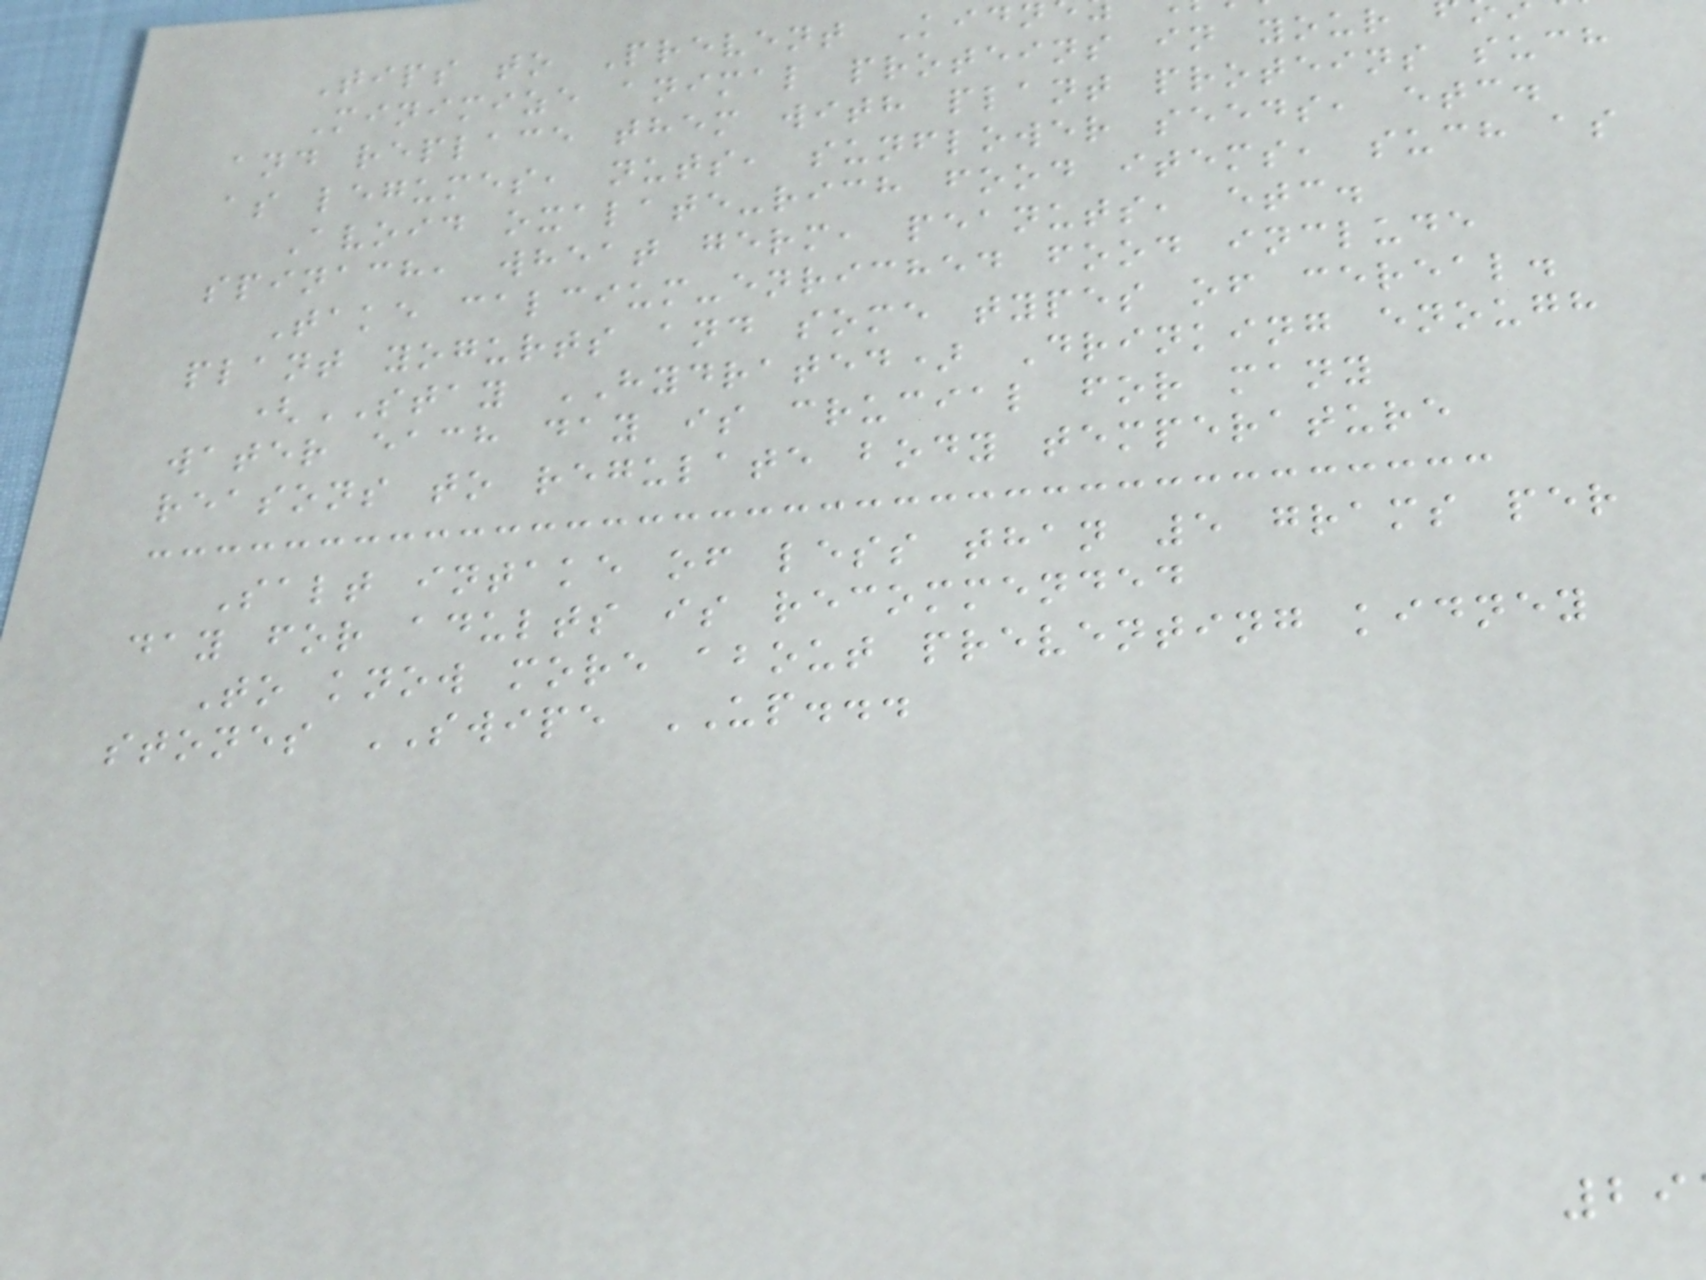Tips to Prevent Kid
Minimize animal proteins in your
and replace them with plant proteins such
as legumes, nuts, sunflower seeds, etc.
Avoid oxalate-rich food items, such as
spinach, wheat germ, peanuts, etc.
Take calcium-enriched food include
plant yogurts and some types of cereal.
(STAY HYDRATED) Drinking enough
water each day is crucial for many
reasons to regulate body temperature
Salt intake of less than 5 grams per
day for adults is recommended
To know more about preventing kidney
stones SWIPE UP...
